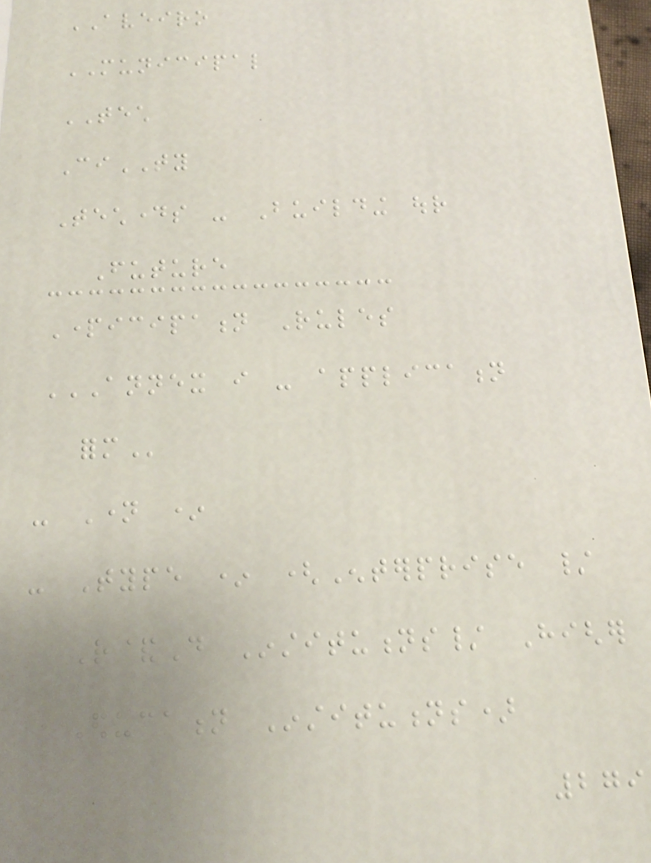AVEIRO
MUNICIPAL
TECH
CiTY
Techdays - Building our
Future
Participation Rules
ANNEX I - APPLICATION
FORM
- Name *
- Type * (Enterprise /
R&D Institutions/ Higher
Education Institutions)
279
